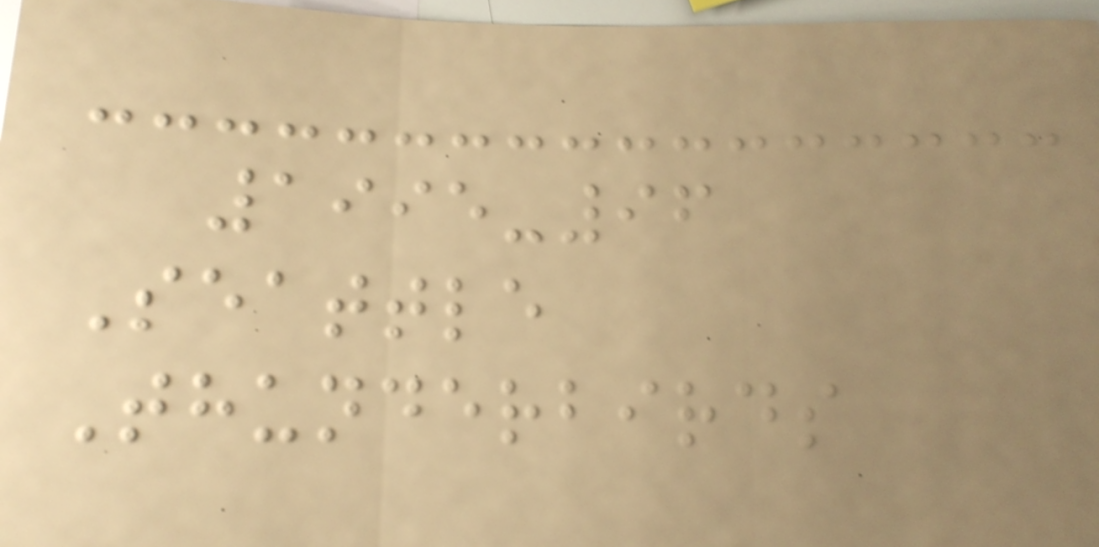1995-96
Seattle
Thunderbirds
